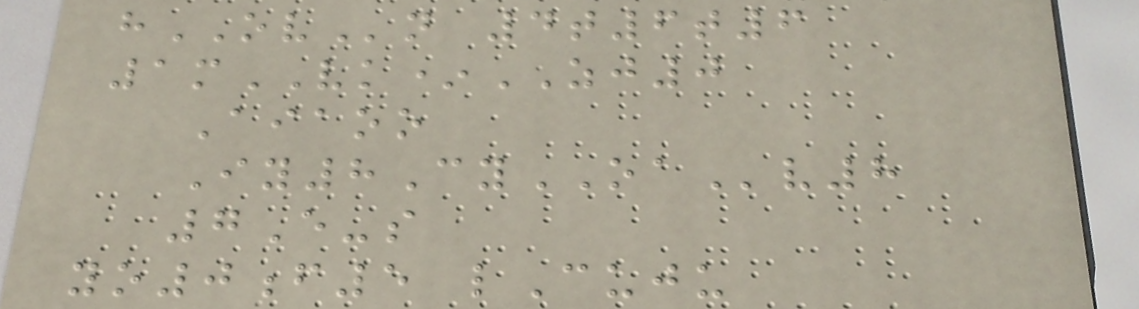hOVn 4t6t6
1mVK*ZJ0
Aiaoo
Iy8CyOAv8
7E-s
yo0f5 lCuju
